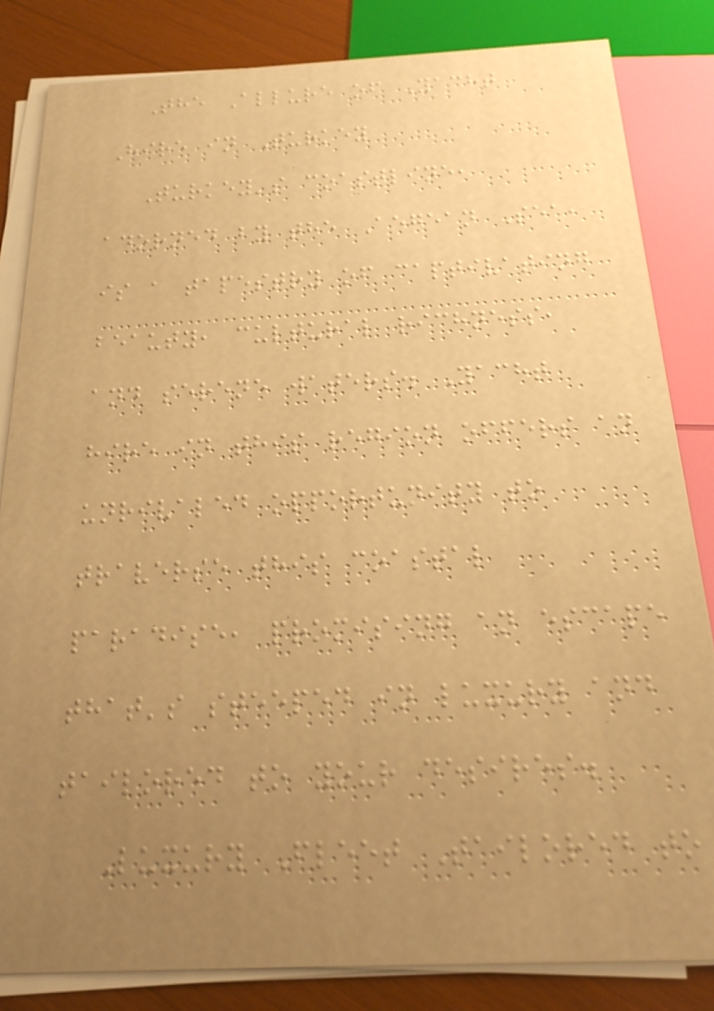The Allure of Yacht
Hire in Turkey
Turkey's coastline,
adorned by the Aegean Sea,
is a tapestry of captivating
beauty, cultural richness,
and serene waters. Yacht
hire in this region offers an
unrivaled opportunity to
traverse this coastal
paradise, promising an escape
that's steeped in luxury and
tailored to your desires.
Luxury Fleet Tailored to
